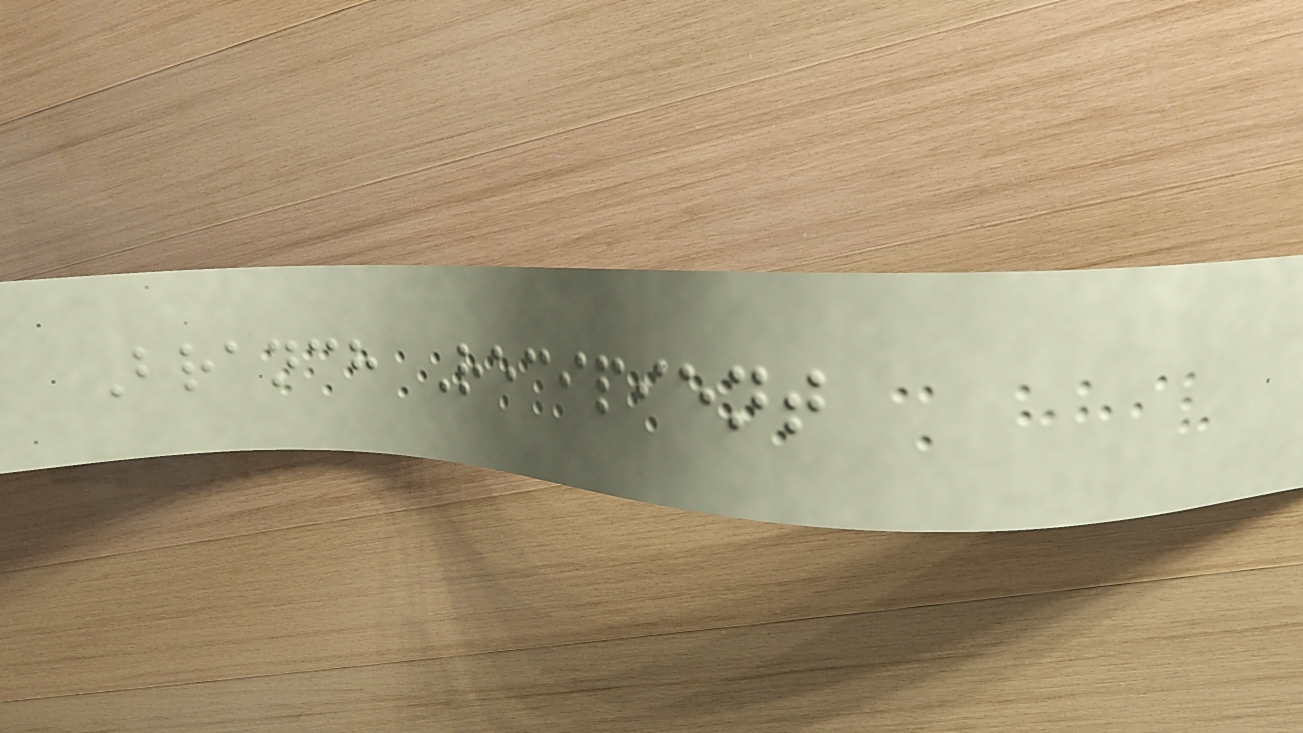Branch Recipient
